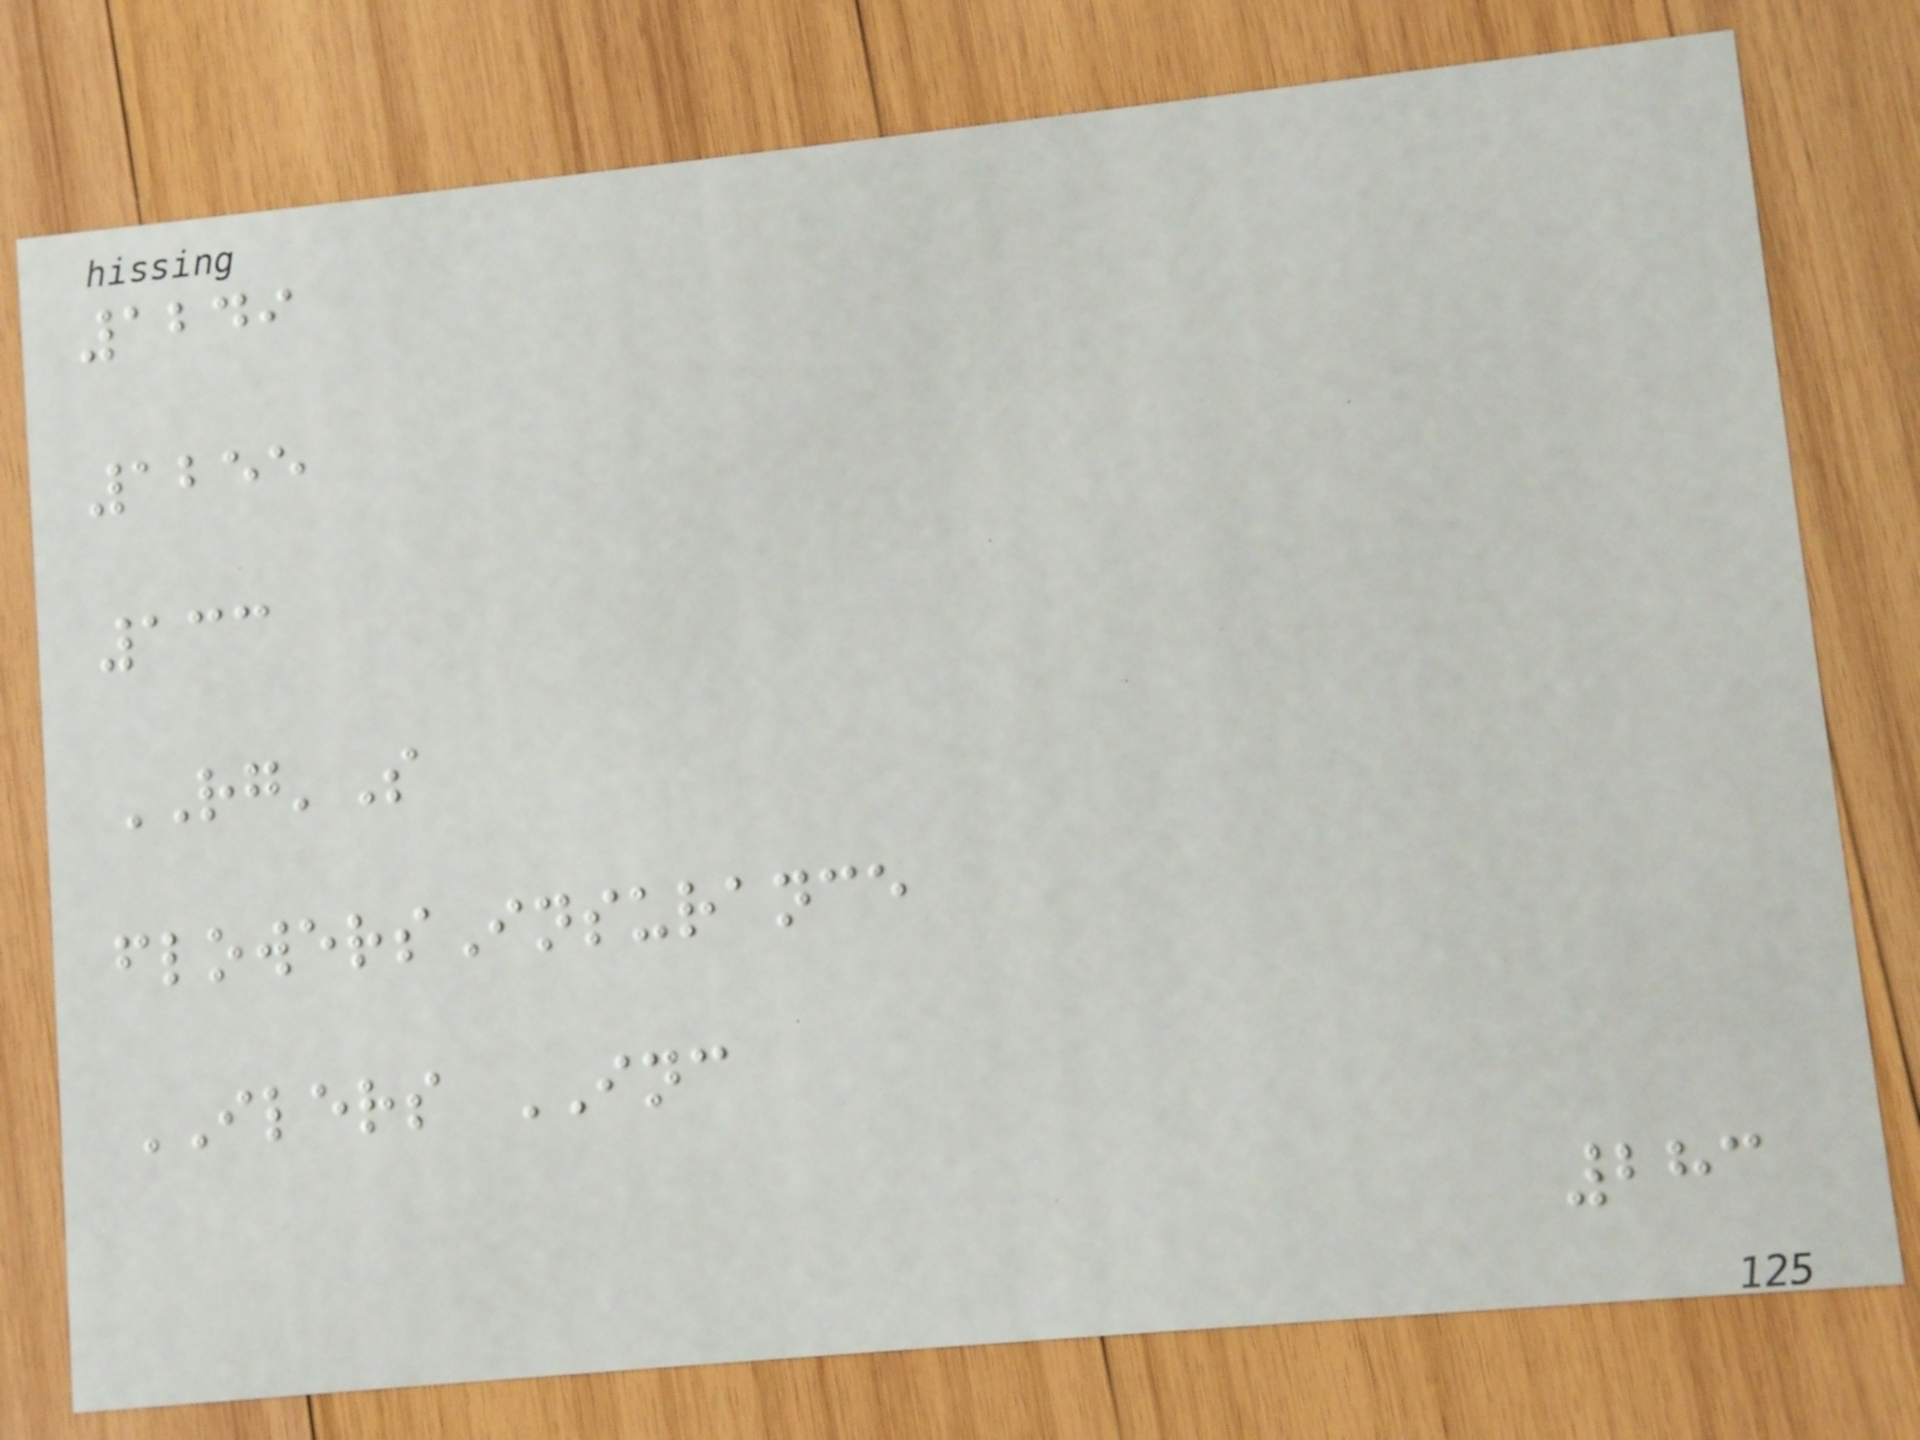1249
1255
133
RG'S
flowersInsurance
ILERS INC
283
